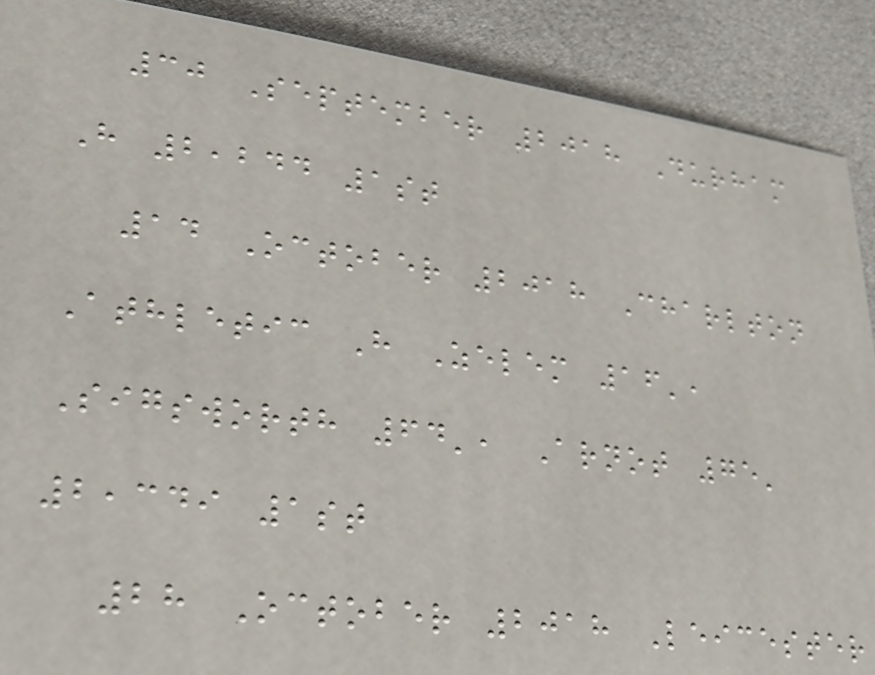30 September 2018 Durham
H 2,244 1st
14 October 2018 Charlton
Athletic H Zelem 16',
Sigsworth 64', Arnot 75'
2,349 1st
28 October 2018 Leicester
